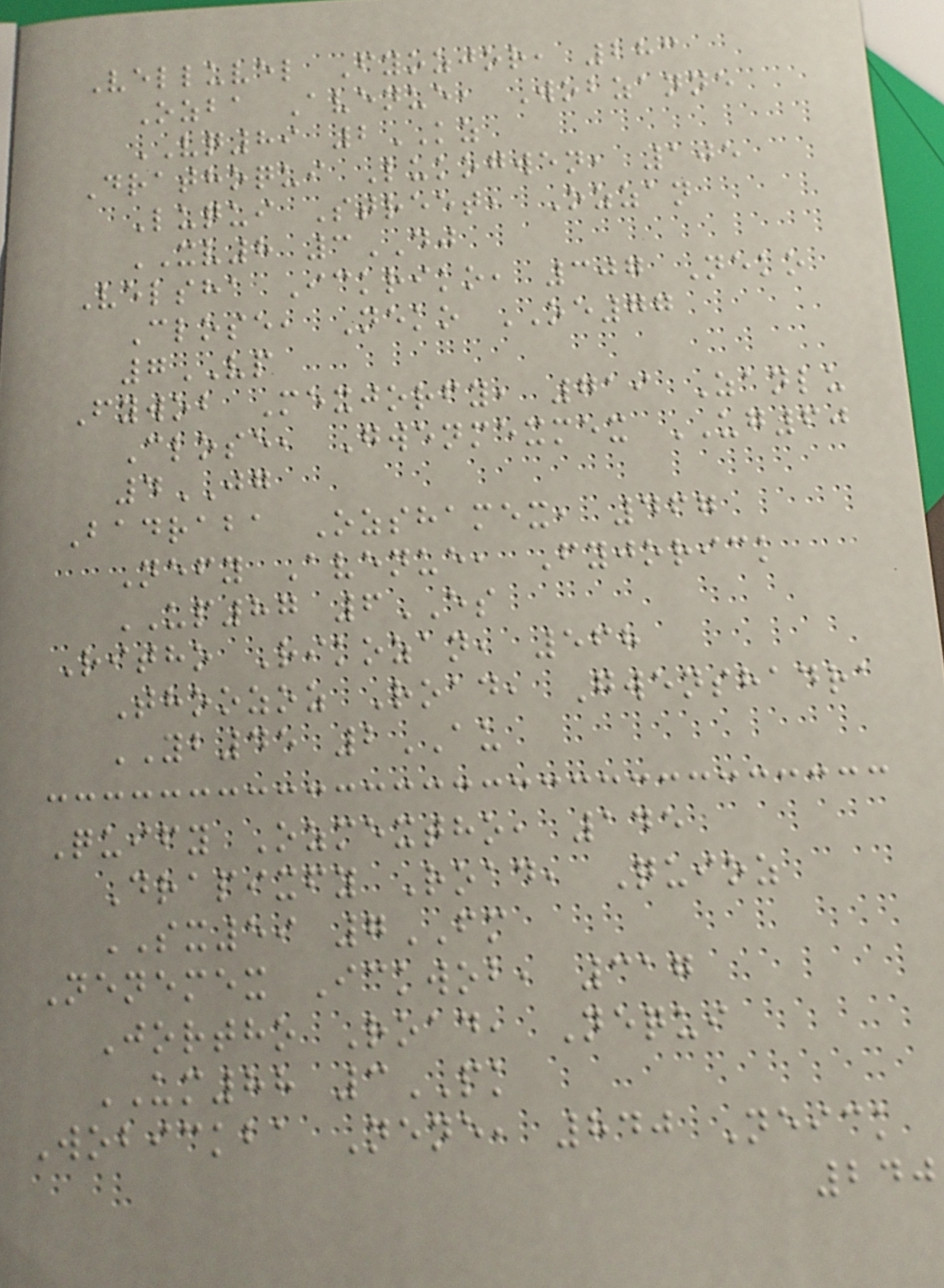Velluvel Fyozjor, 283
Ozba Avenue, Wobzanne
VQ89 2KZ
Drathoqui Lukogwen, 105
Luqui Street, Ozzan
XV8 3DJ
Velsha Ickriko, 307 Neko
Close, Neko OE77
7VP
Fywob Mexjorfy, 719 Zanlu
Close, Gwenmexmex UG60
4JG
Badraba Ozshamex, 467
Nefy Avenue, Fyjorick
UP87 6ES
Ritho Rikozan, 568
Thoozoz Road, Gwenshadra
YB45 2AU
Quify Ozmextho, 145
Drapixfy Road, Quioz
SX59 7FM
Nenemex Ickwob, 317
Jortho Road, Nequi
UM88 3PK
Wobickba Nene, 840 Neick
240
